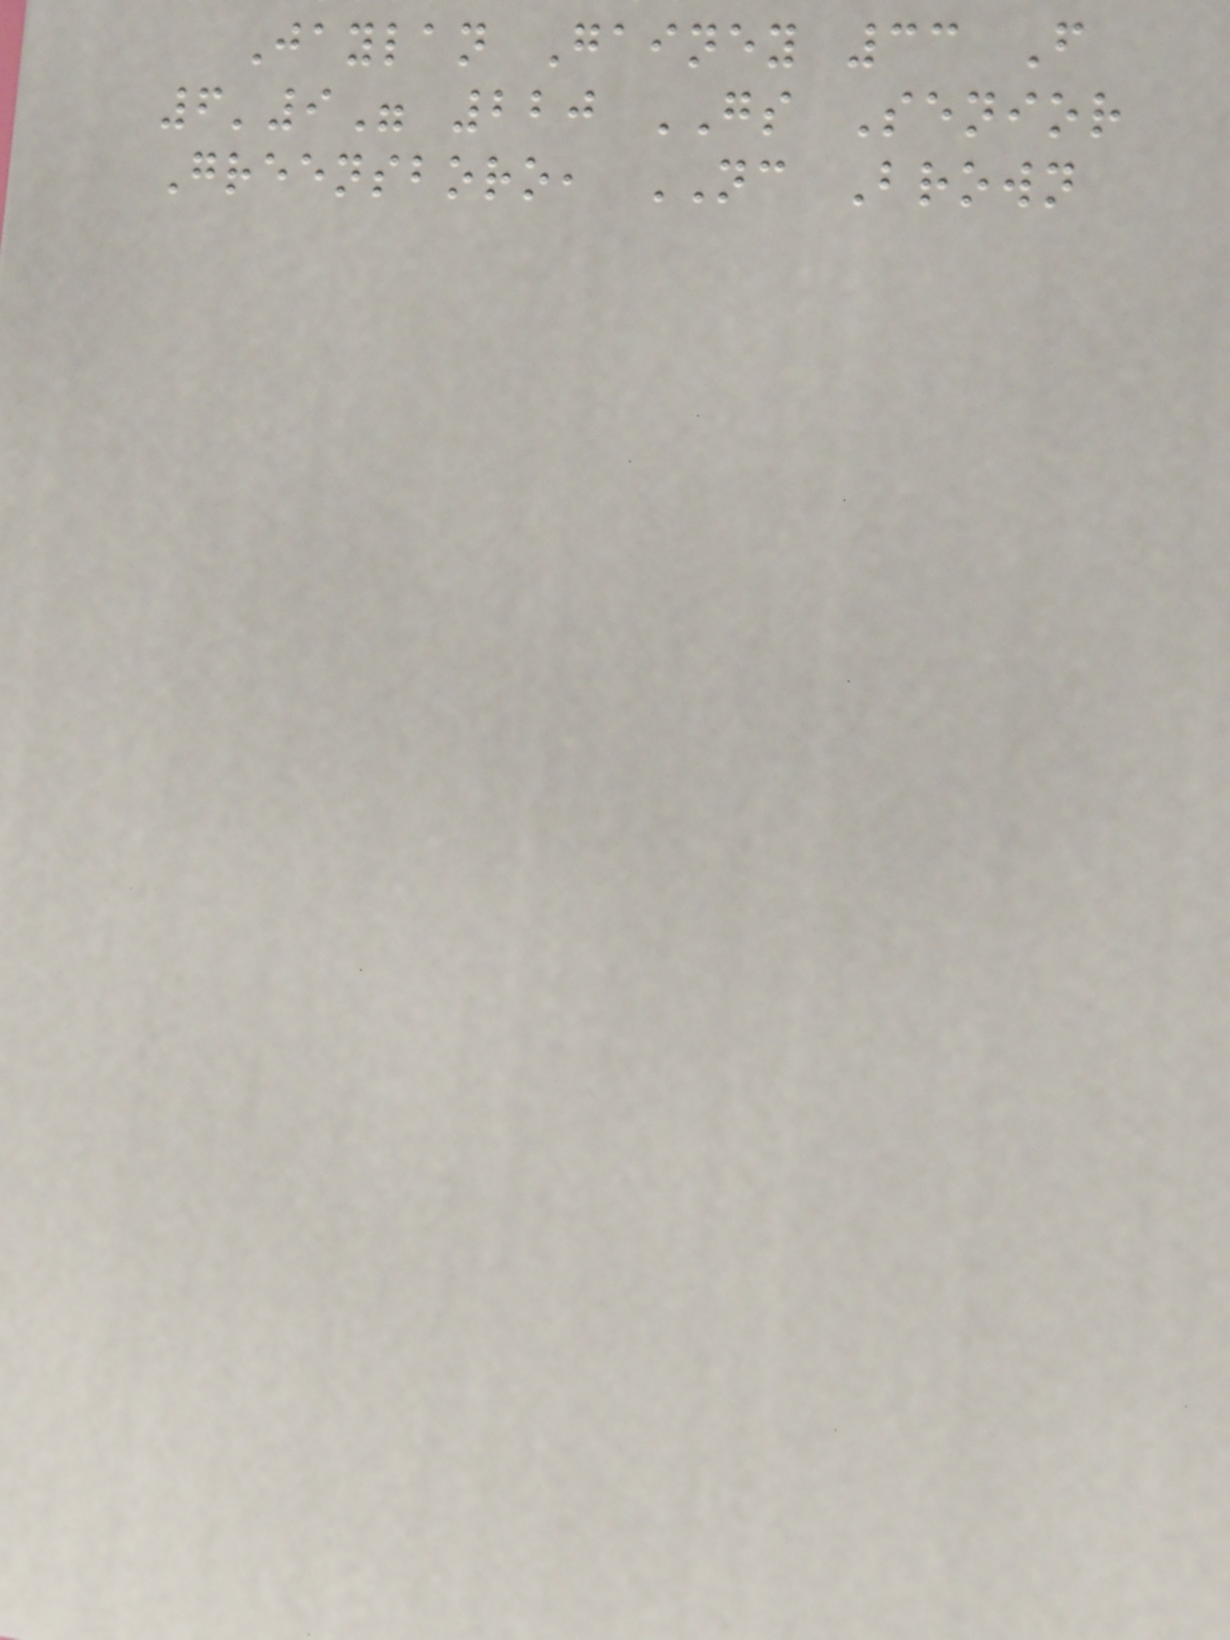Jaylan Gainey 33 F
6'9" 220 GS Senior
Greensboro, NC Brown
